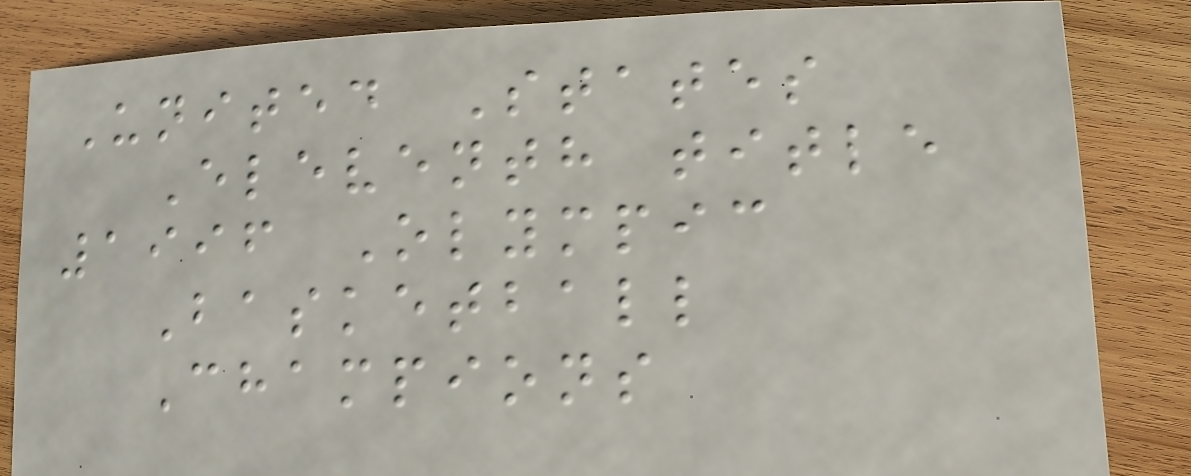United States
Eleventh title
1996 Olympic
Basketball
Champions
